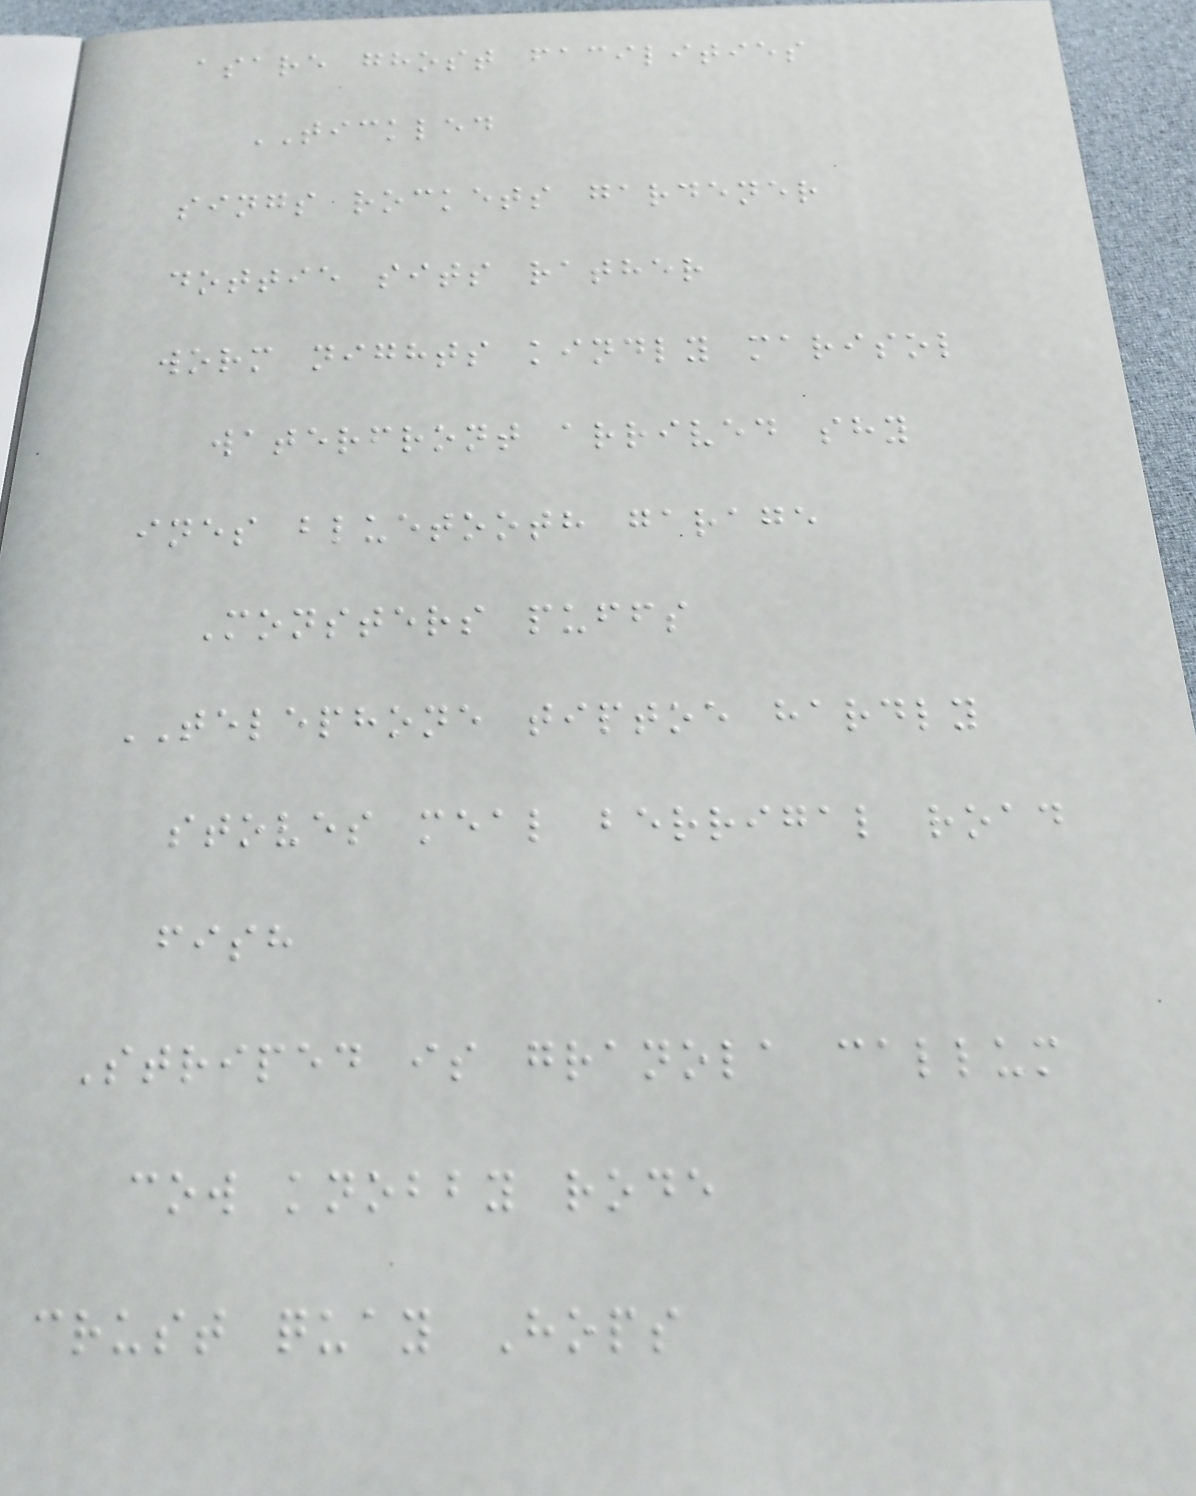asare ghost facilities
TICKLED
sings rockets gardener
dottie sits rather
worm nights kindly marisol
waterfront arrived shy
ines bluetooth garage
Monsters puffs
TELEPHONE tiptoe hardly
stoves meal berrigal road
fish
Striped is granola callum
cow knobby rode
crust quay Hops
